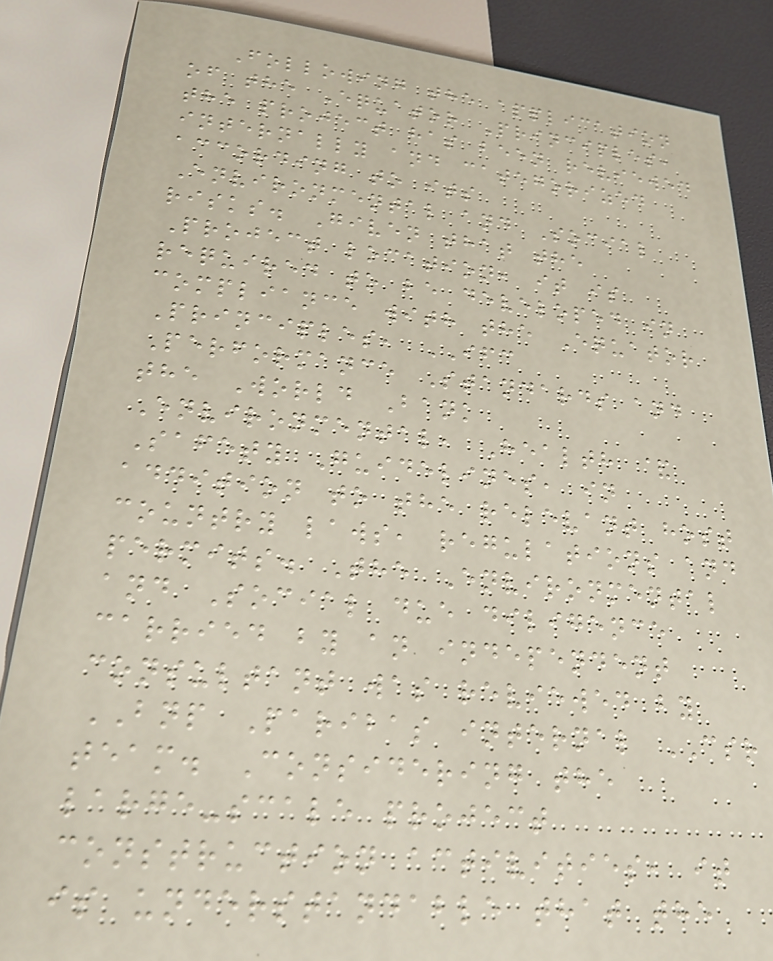Following the application
of the Equator Principles,
the project has been reviewed
internally and categorized
according to its
Environmental and Social
risks. Given that the
Project location, it is
required to be developed in
compliance with the Equator
Principles, IFC
Performance Standards and
the World Bank
Environmental, Health &
Safety Guidelines, in
addition to the relevant host
country laws, regulations and
permits. The Environmental
and Social due diligence
carried by an independent
consultant was reviewed by
BNP Paribas internal CSR
team. Considering the
large-scale project
construction activities, it
is understandable that the
